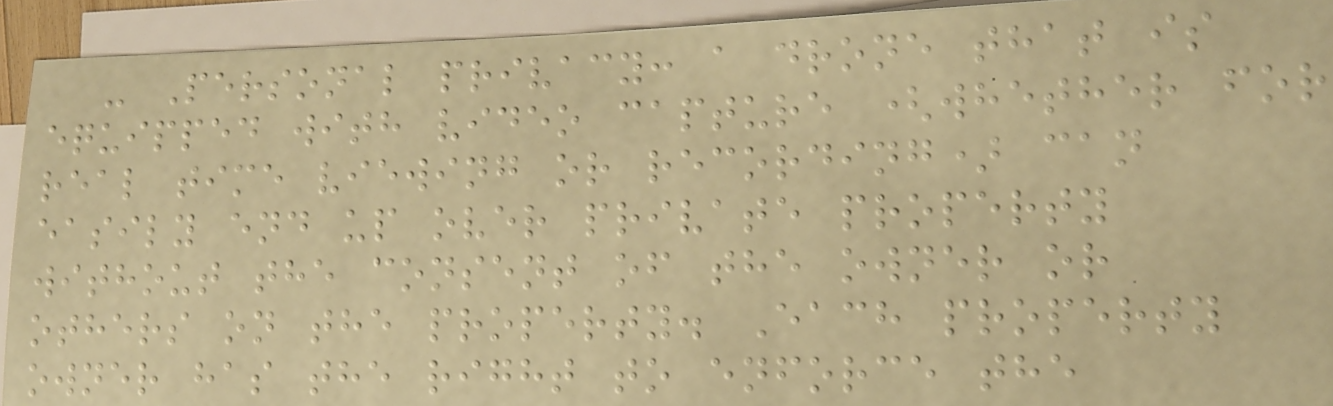- Personal privacy: a drone that is
equipped with video capture (whether for
real time viewing or recording) can
easily end up over private property
without the consent of the owner or
others on the property. Each property
owner has the right to enforce the
